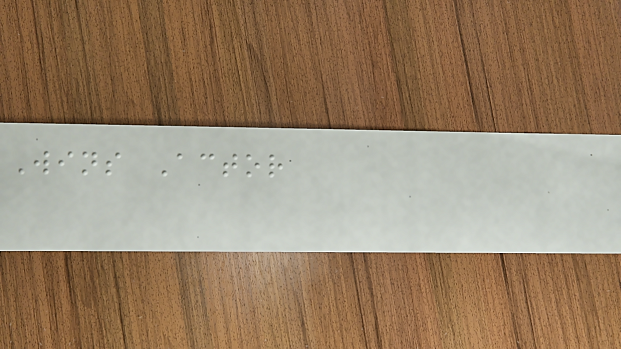Wins Actor
